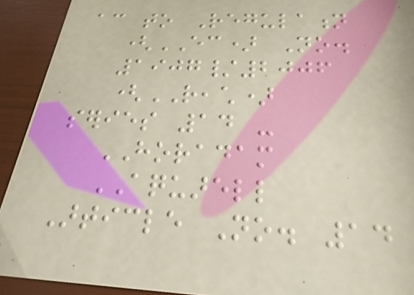according to Regulation
(EC) No.
1907/2006
(REACH)
series 14 -
HORADAM
AQUARELL
Article No. 14
